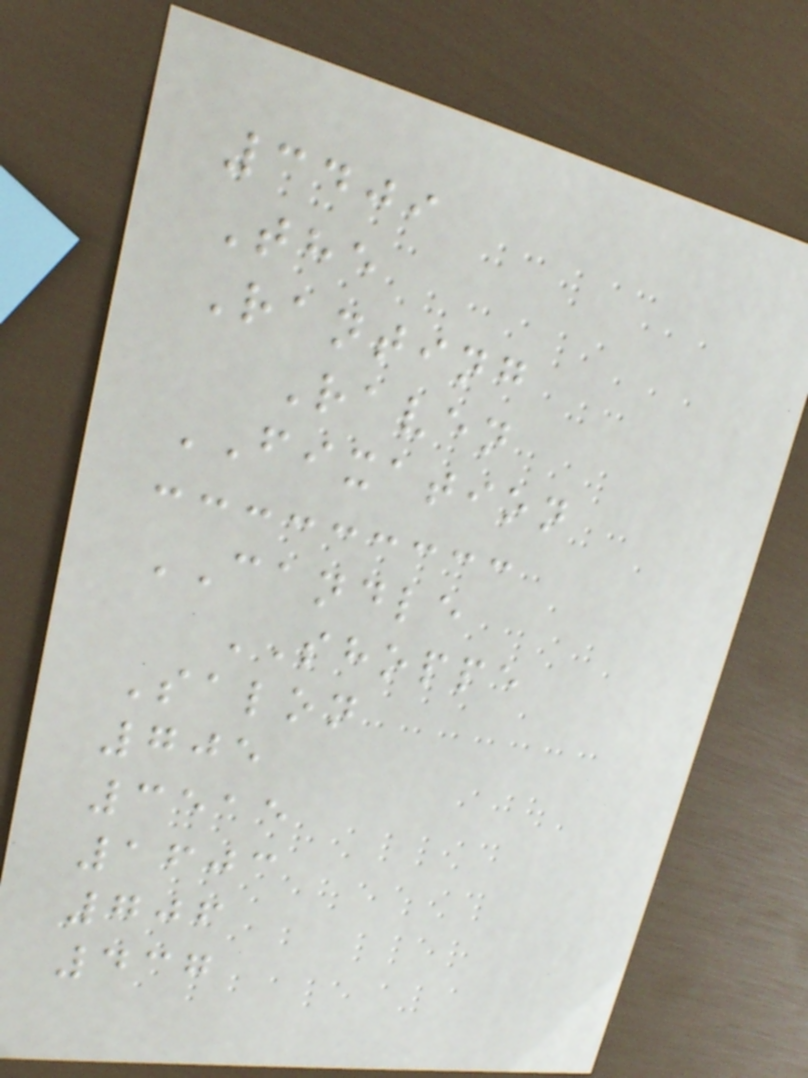3409
The
Ranting
Raven
FIXATION
CANDLE
SHOPPE
Salon
705
3515
1603
706
437
